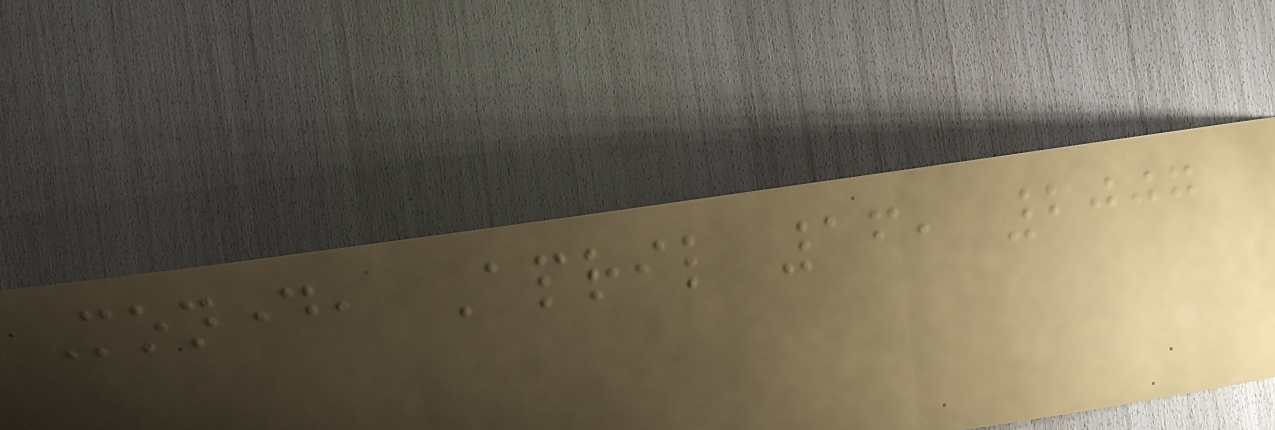Monday, April 16, 2007
